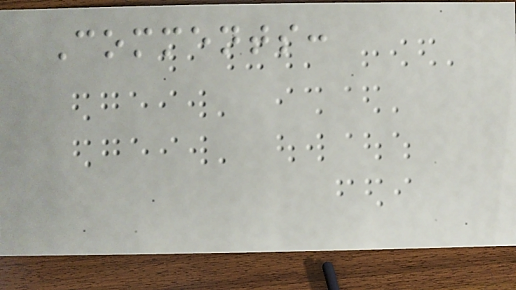Comments:
